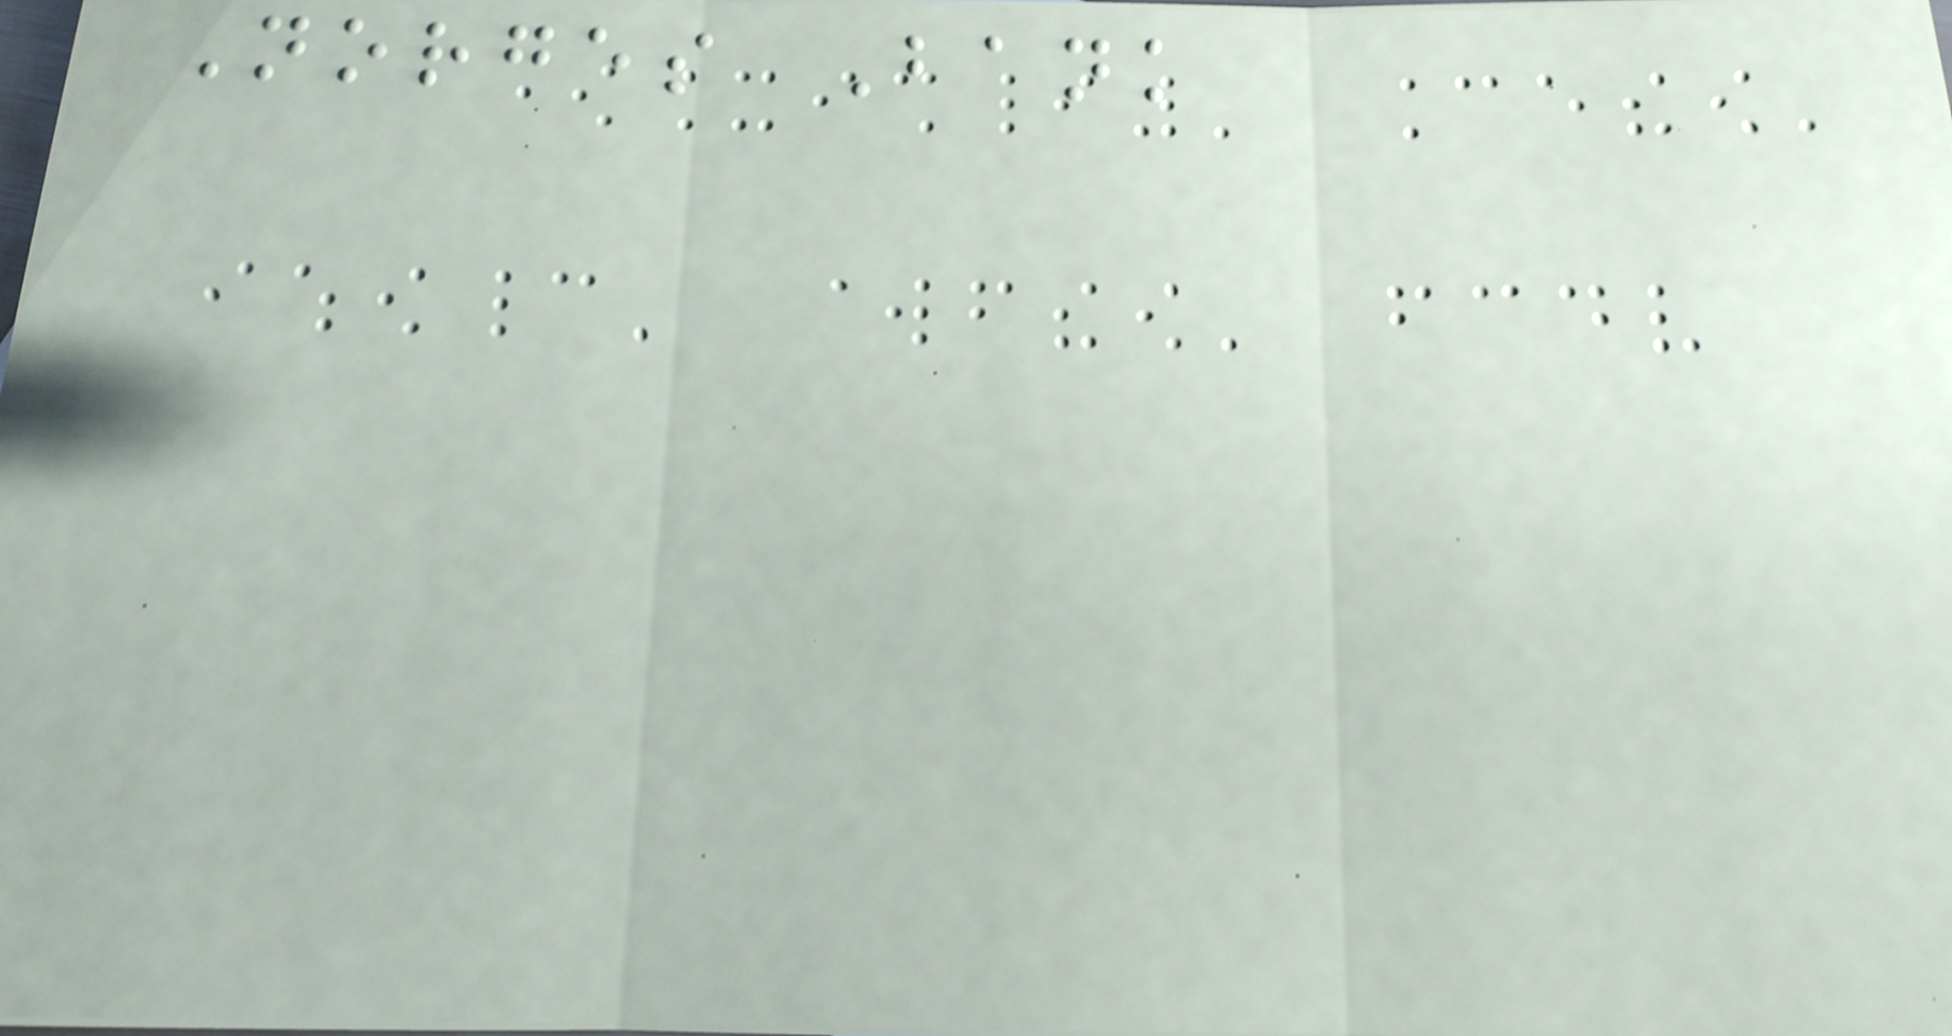Norges Bank
